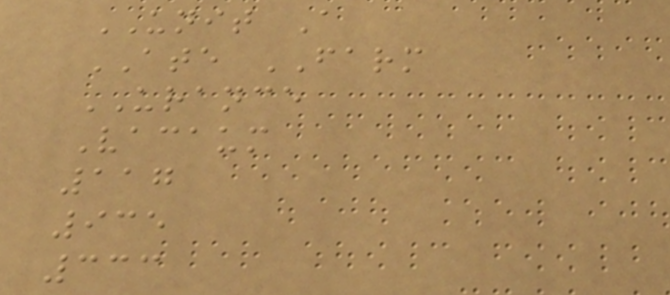UNIT A
ATE FARM
URANCE
Vacaum
117
935
333
